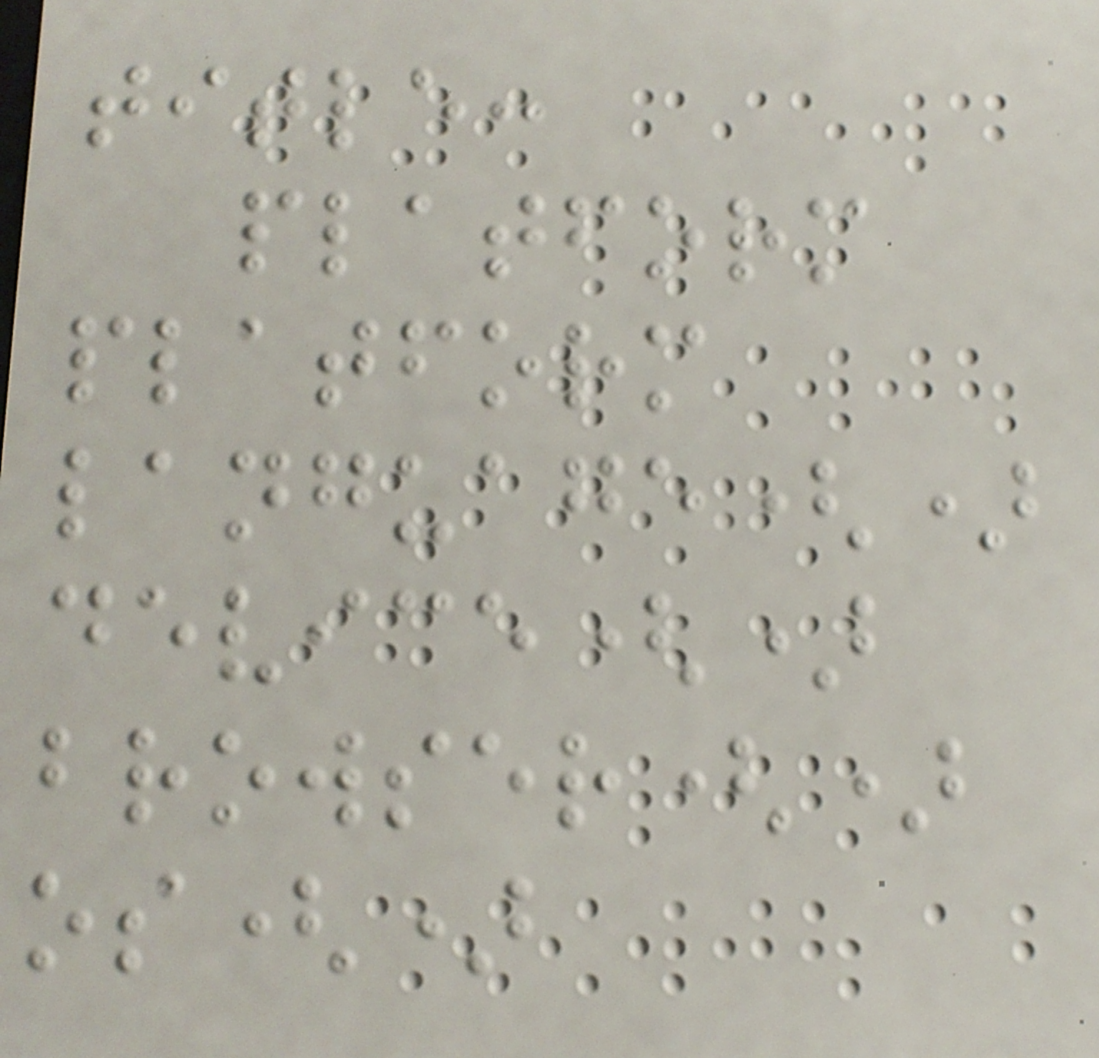title:
platform
platform
language()
device()
browser()
os()
